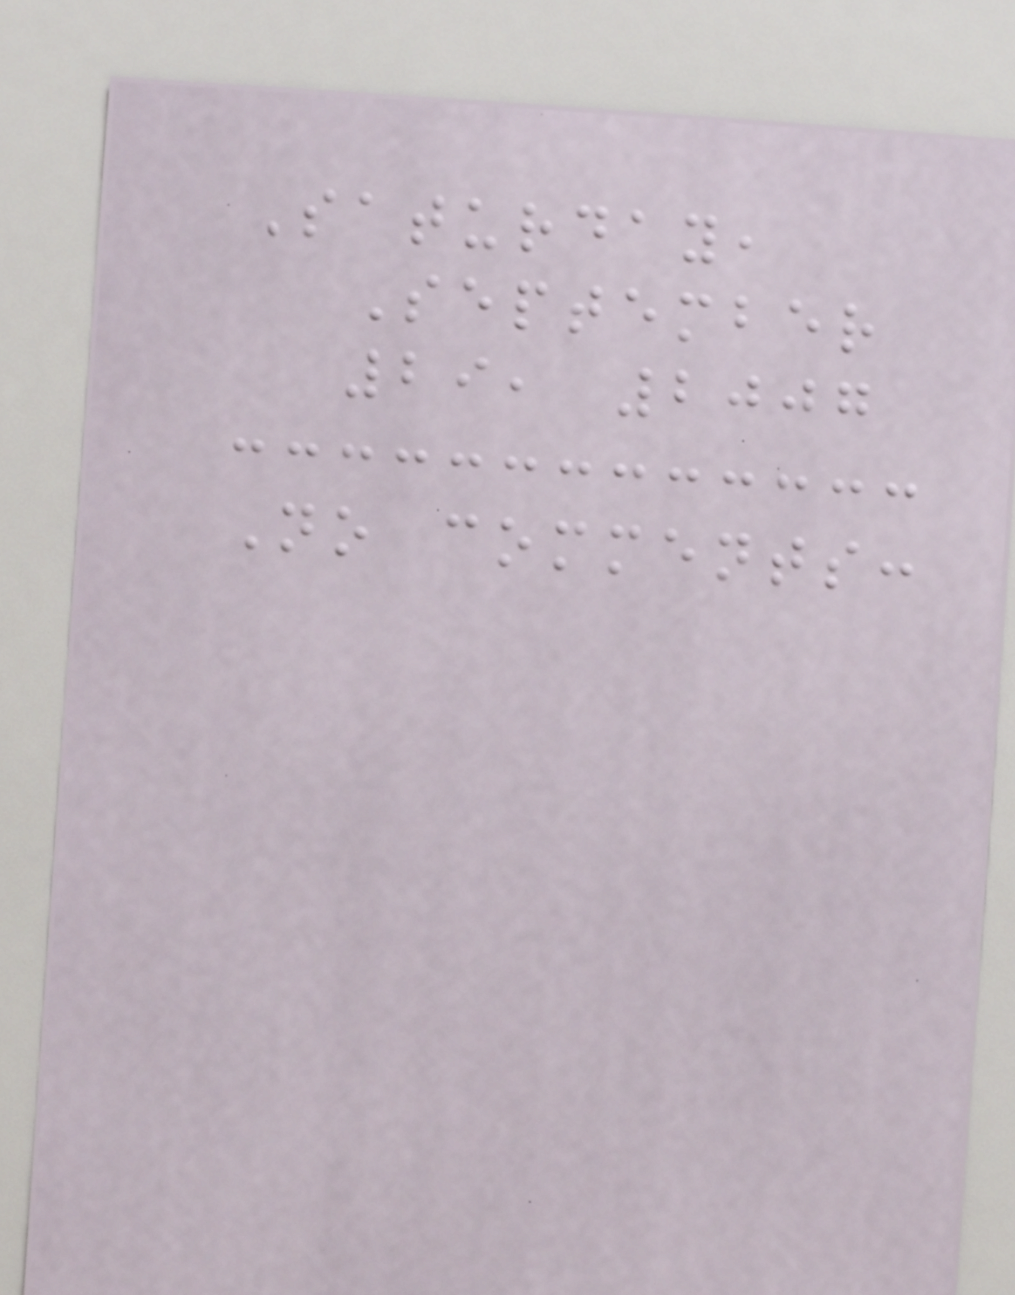Saturday,
September
29, 2007
No comments:
